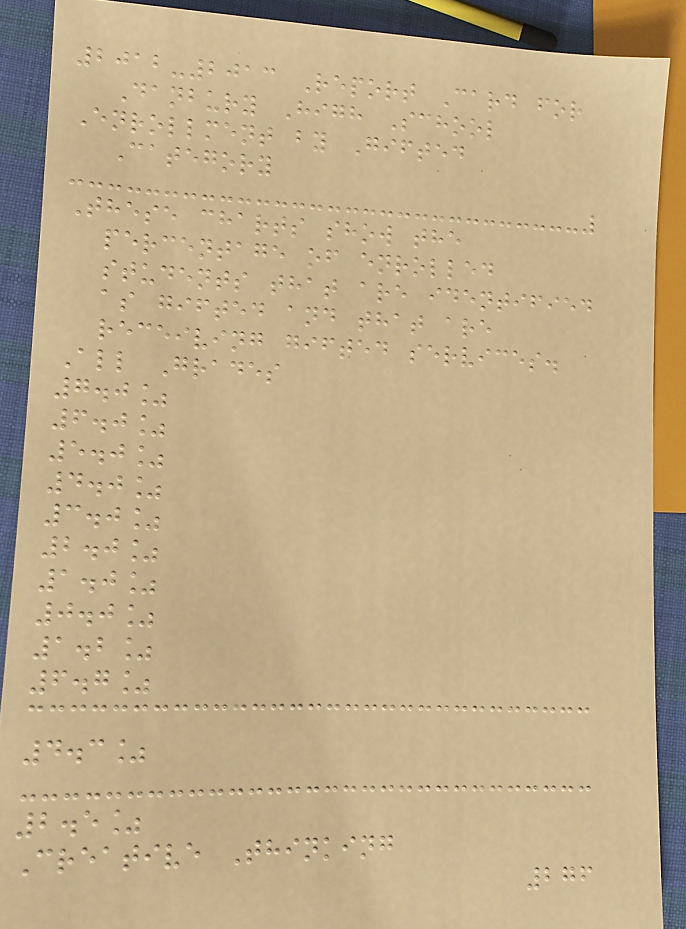2012-2013 Report Card for
Danbury High School
Enrollment by Gifted
Category
These charts show the
percentage of enrolled
students that are identified
as gifted and that are
receiving gifted services.
All Grades
7.0%
6.0%
5.0%
4.0%
3.0%
2.0%
1.0%
0.0%
1.2%
6.7%
4.3%
2.5%
Creative Thinking
276
